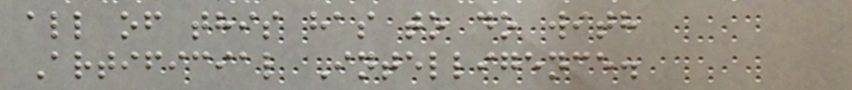all of this has to do with
Artificial Intelligence.
